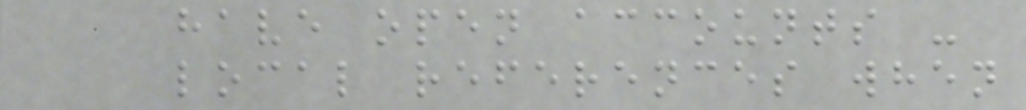have open accounts -
local references when
